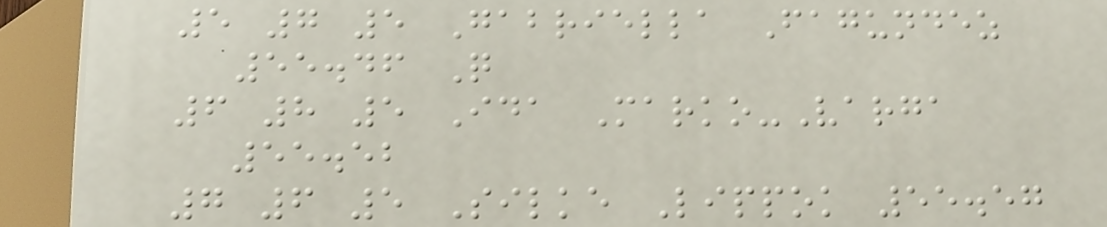5 7 5 Gabriella Fagundez
55.46 Q
6 8 5 Ida Marko-Varga
55.52
7 6 5 Silke Lippok 55.57
